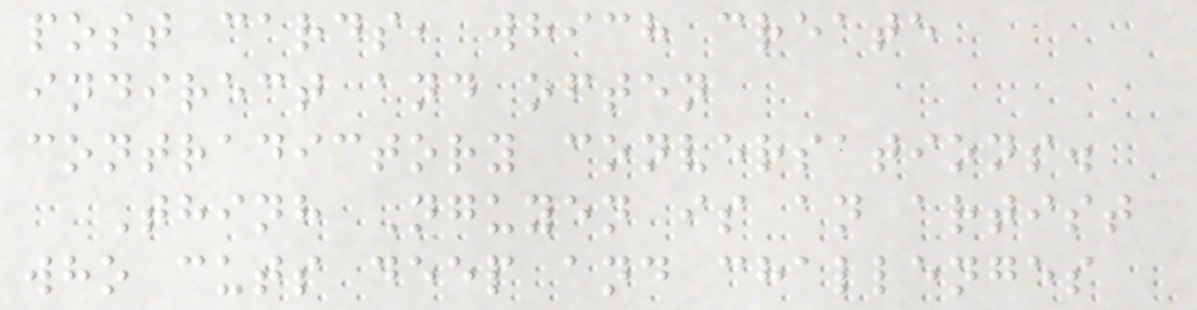post cards, which create
indirect and often
contradictory conversations.
Thinh Nguyen is an artist
who cuts deep and challenges
